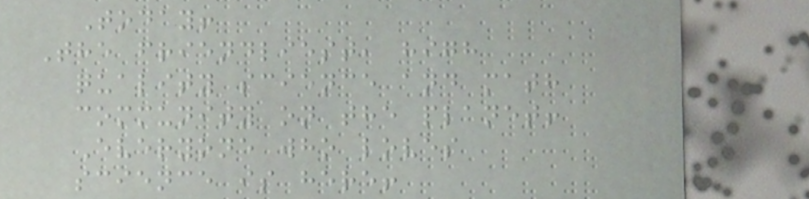Today!
The friendliest, high
quality science and math
community on the planet!
Everyone who loves
science is here!
